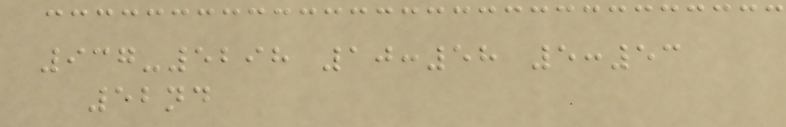937-5298 10:58 5:53
52nd
